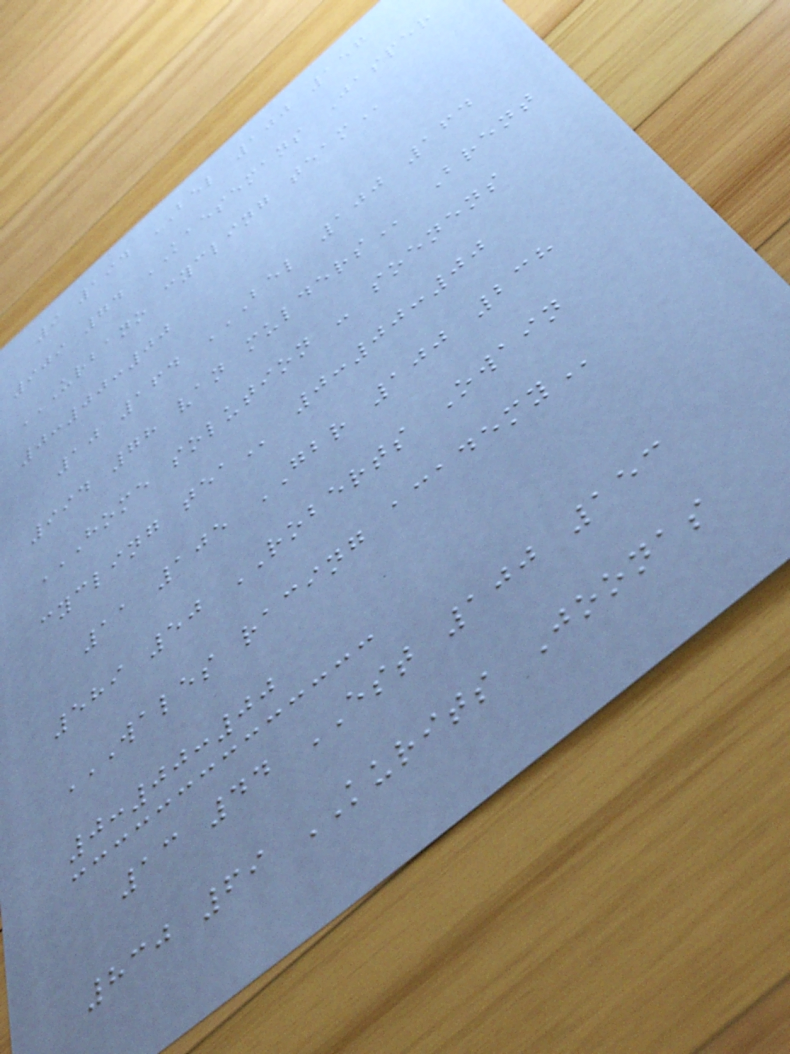9 194 BEL 100 157
909 74 KAESEMANS Jasper
URBANO CYCLING TEAM
0:00:00
10 164 BEL 100 164
994 78 VAN MULDERS Brent
HOME SOLUTION - SOENENS
CYCLING TEA 0:00:00
11 105 GBR 100 238
589 50 ROBERTS Owain
WALES RACING ACADEMY
0:00:00
13 44 EST 100 153
830 69 KURITS Joonas
